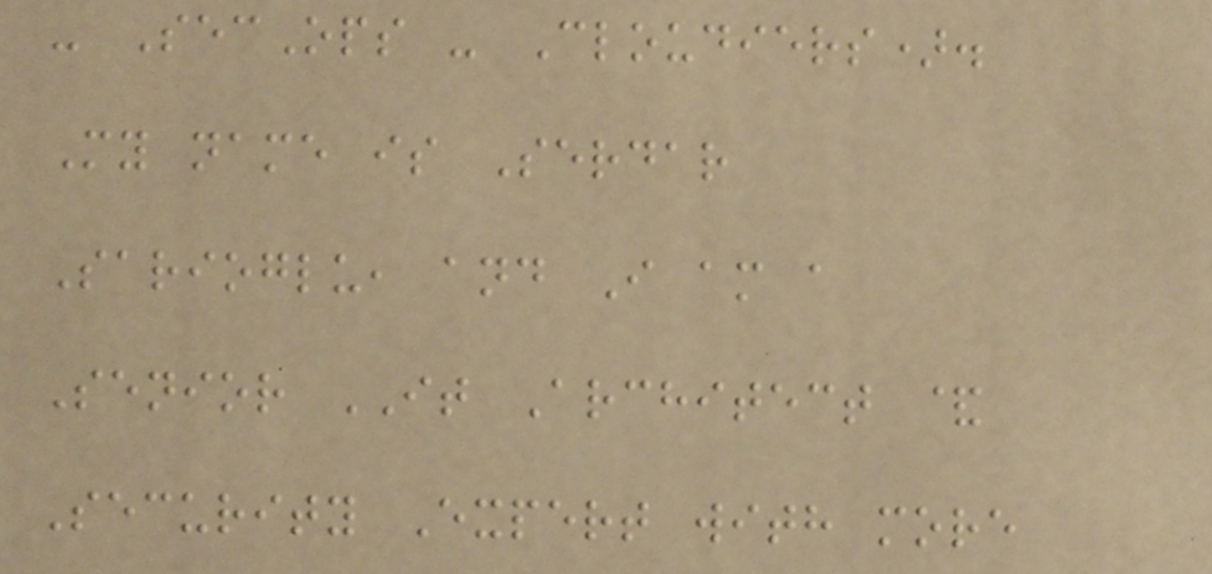- SecOps - Cloudiers).
My name is Serdar
Sarioglu, and I am a
Senior IT Architect &
Security Expert with more
